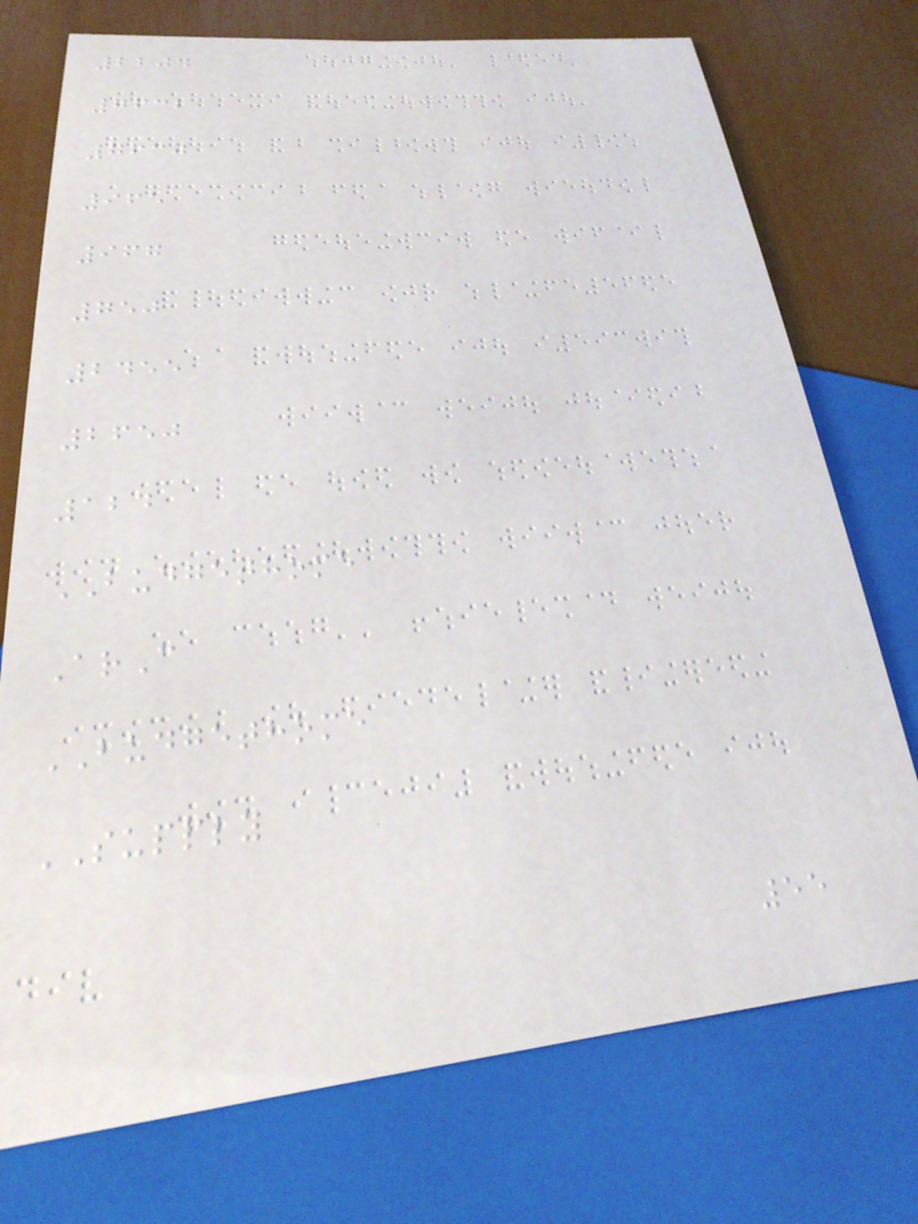2204
7632
7630
965
967
750
2455
2650
124
BUDGETHOME
ArC
BUDGETHOME
SUPPLY
55
